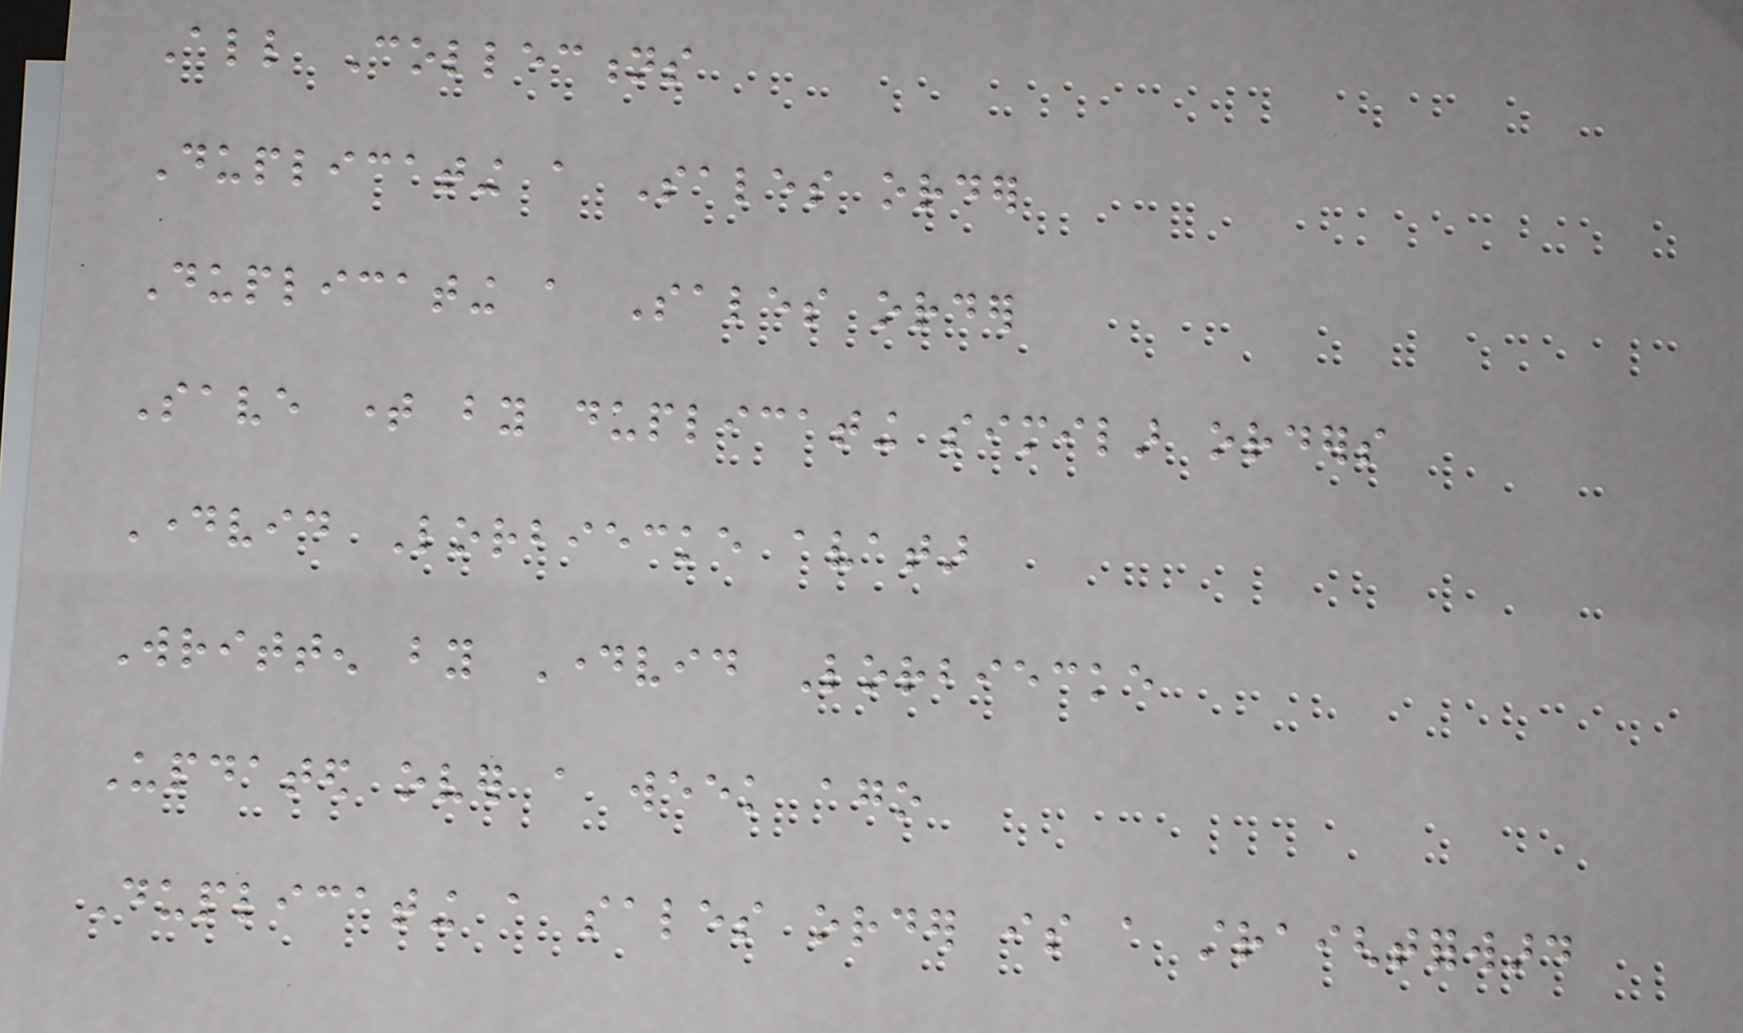All Collections
Duplicating a Sales order
Duplicating a Sales order
Save time by duplicating similar orders
Dayvid Lorbiecke avatar
Written by Dayvid Lorbiecke
Updated over a week ago
Duplicating a sales order is a straightforward
